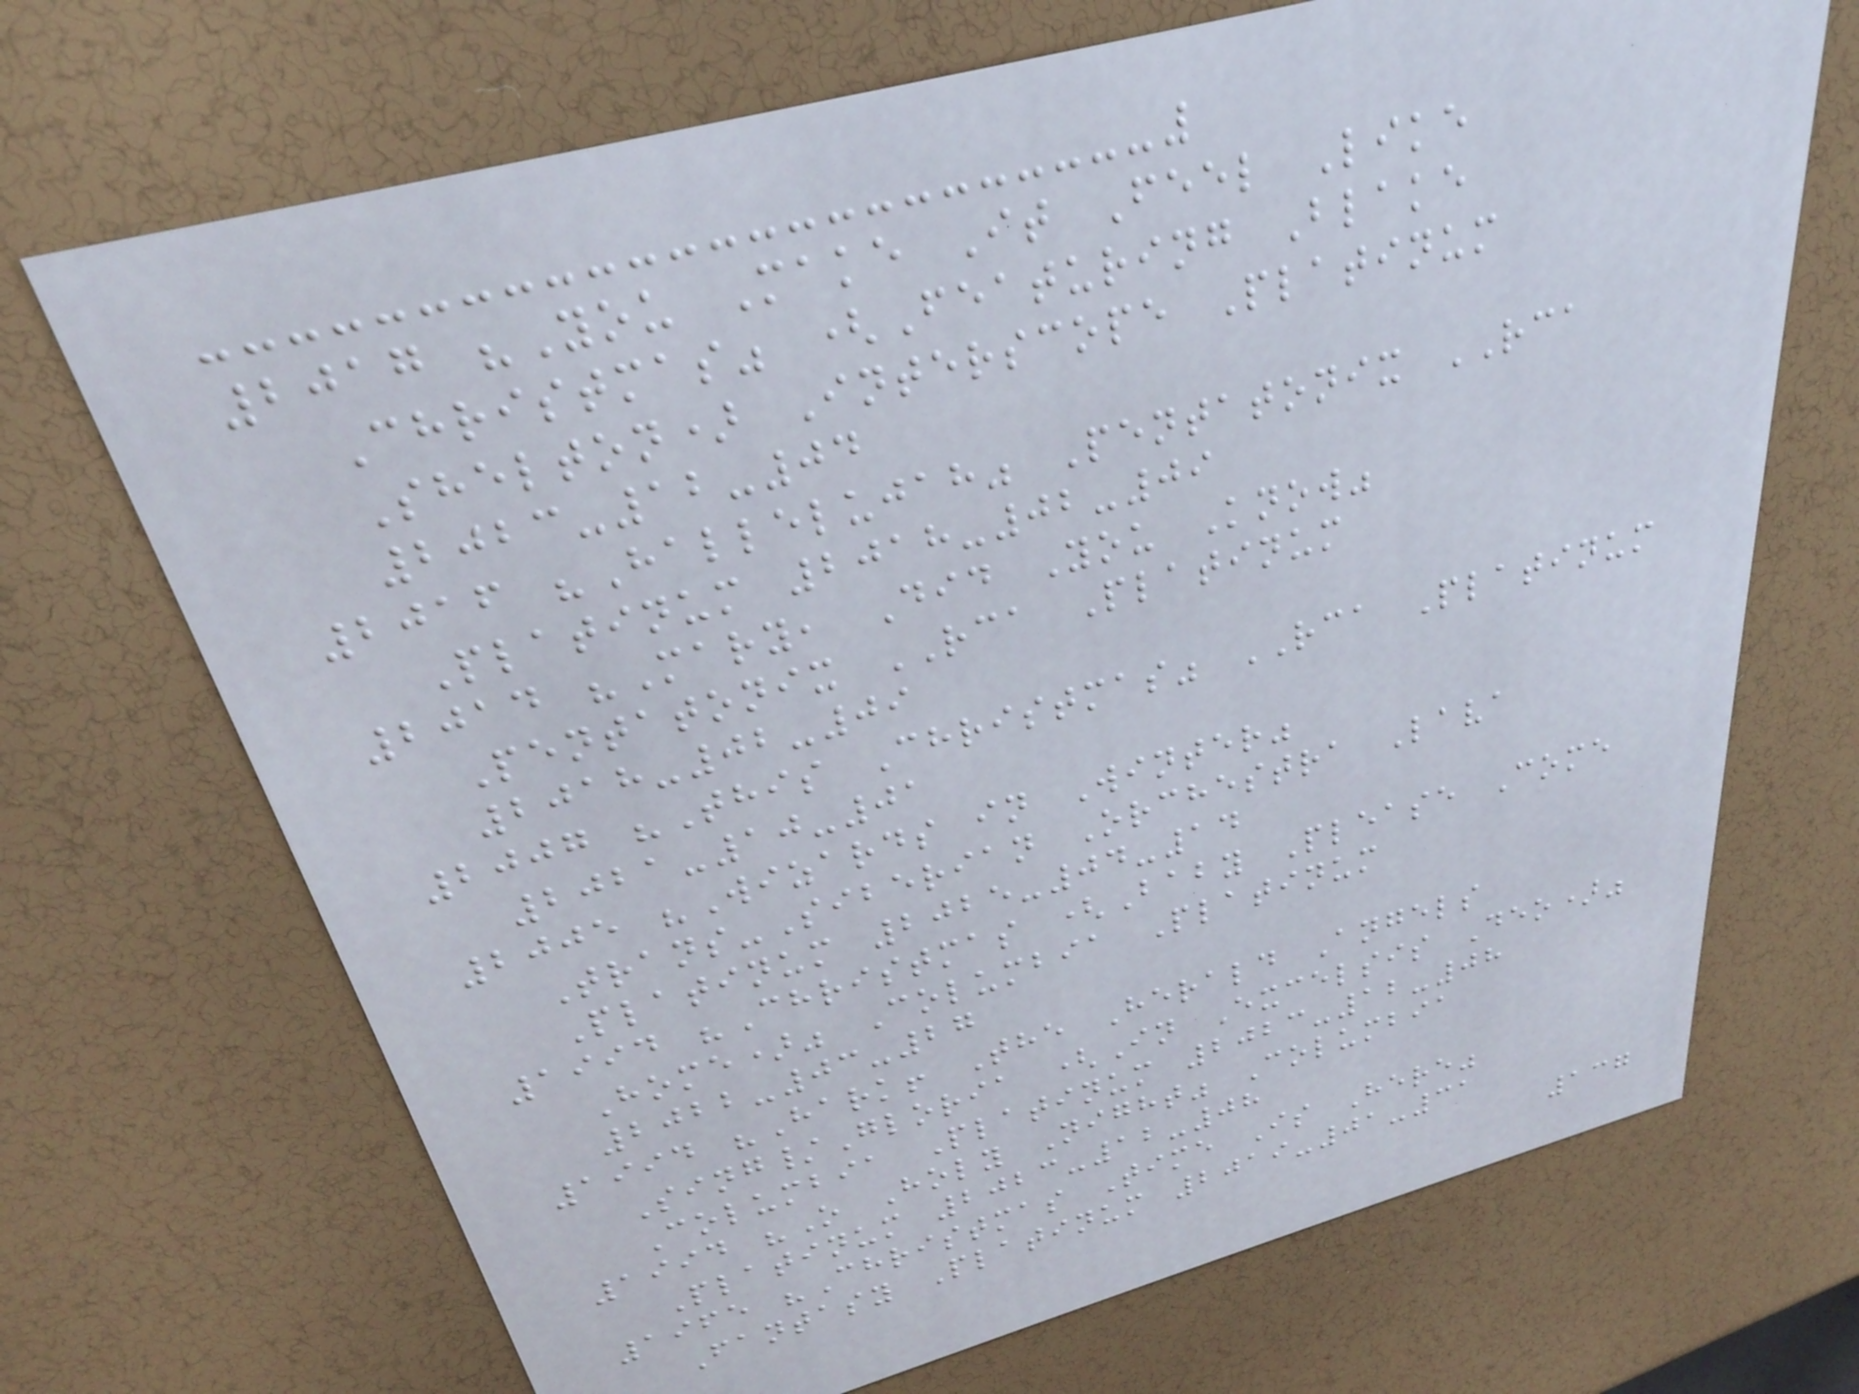2017 "You Make It Feel Like
Christmas" (Featuring Blake
Shelton) Interscope Platinum
2023-12-04
2016 "Hallelujah" Pentatonix RCA
Platinum 2018-02-09
2014 "Mary, Did You Know"
Pentatonix RCA Platinum
2018-02-09
2007 "This Christmas" RCA Platinum
2021-10-01
2005 "Wizards in Winter"
Trans-Siberian Orchestra Lava
Platinum 2025-04-14
1994 "Christmas (Baby Please Come
Home)" Columbia Platinum
2022-03-27
1994 "Hark! The Herald Angels
Sing/Gloria (In Excelsis Deo)"
Columbia Platinum 2023-12-08
1994 "O Holy Night" Columbia
Platinum 2023-12-08
1965 "Christmas Time Is Here"
Fantasy Platinum 2019-01-31
137
